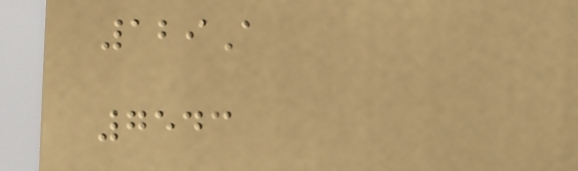129A
7543
